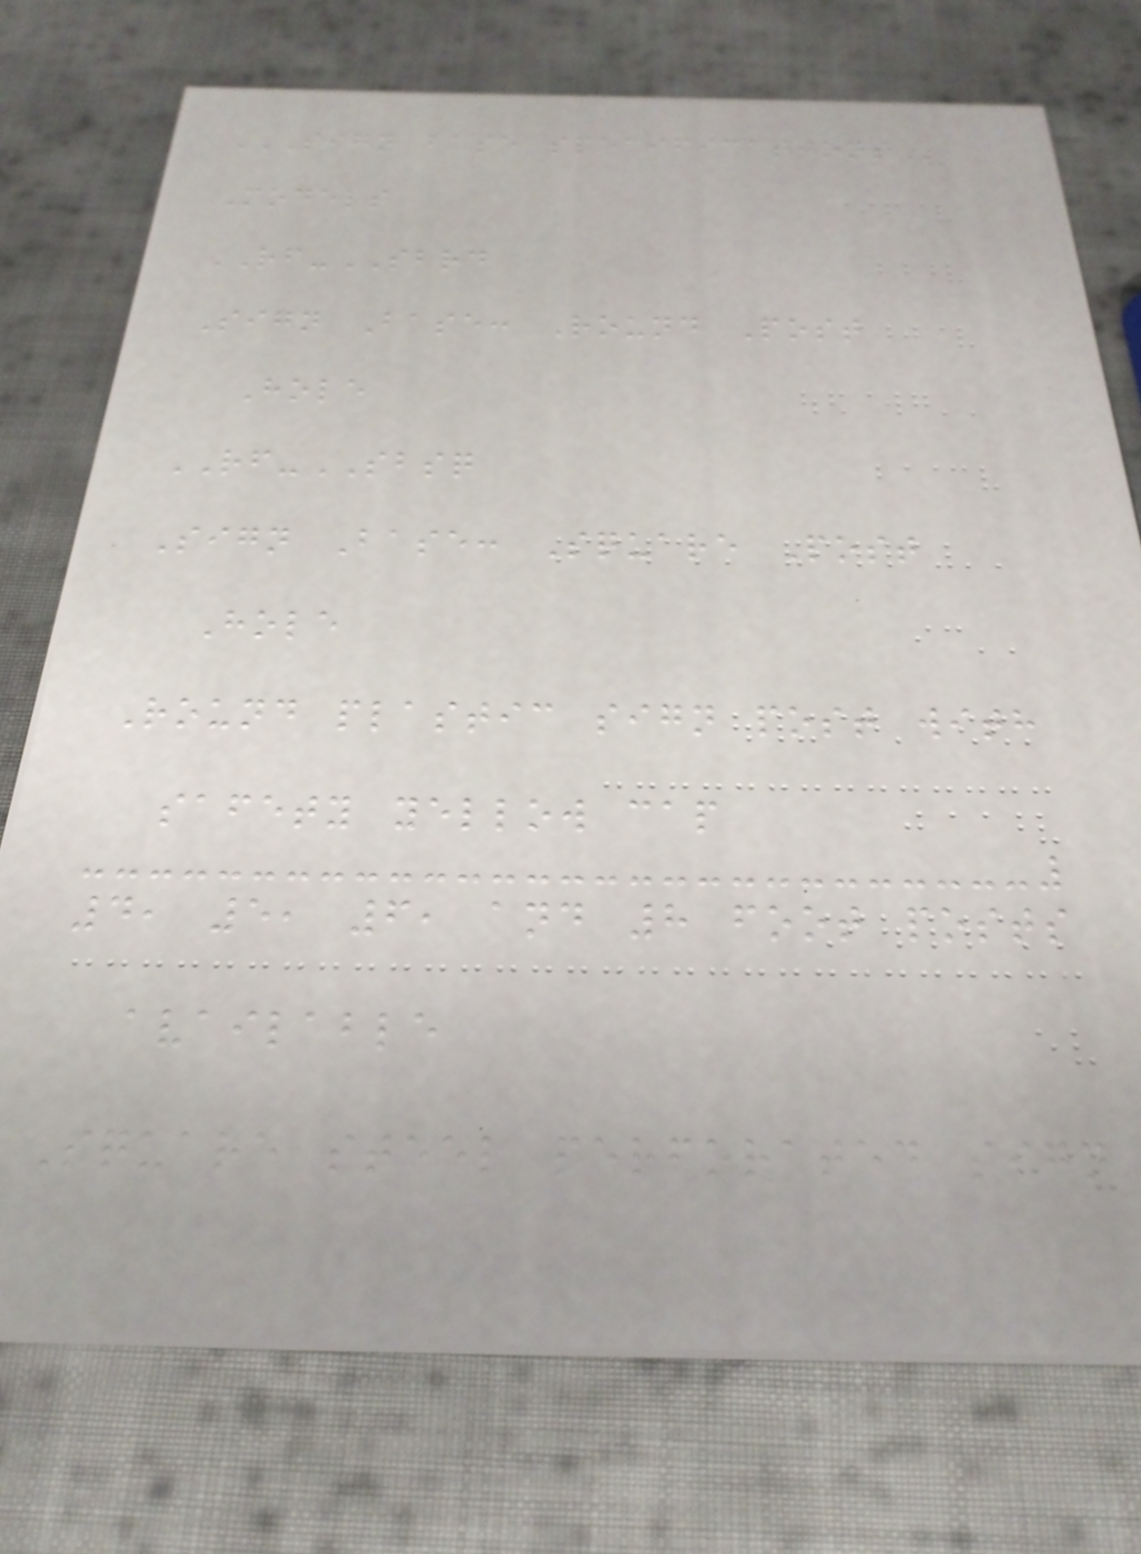SIGN BASE SPECIFICATIONS
Models
RF-SBRD
Sign Base: Round Post
Hole
RF-SBSQ
Sign Base: Square Post
Hole
Round plastic sign post with
safety yellow cap
4, 5, 6, and 8 foot posts
available
Square steel perforated sign
